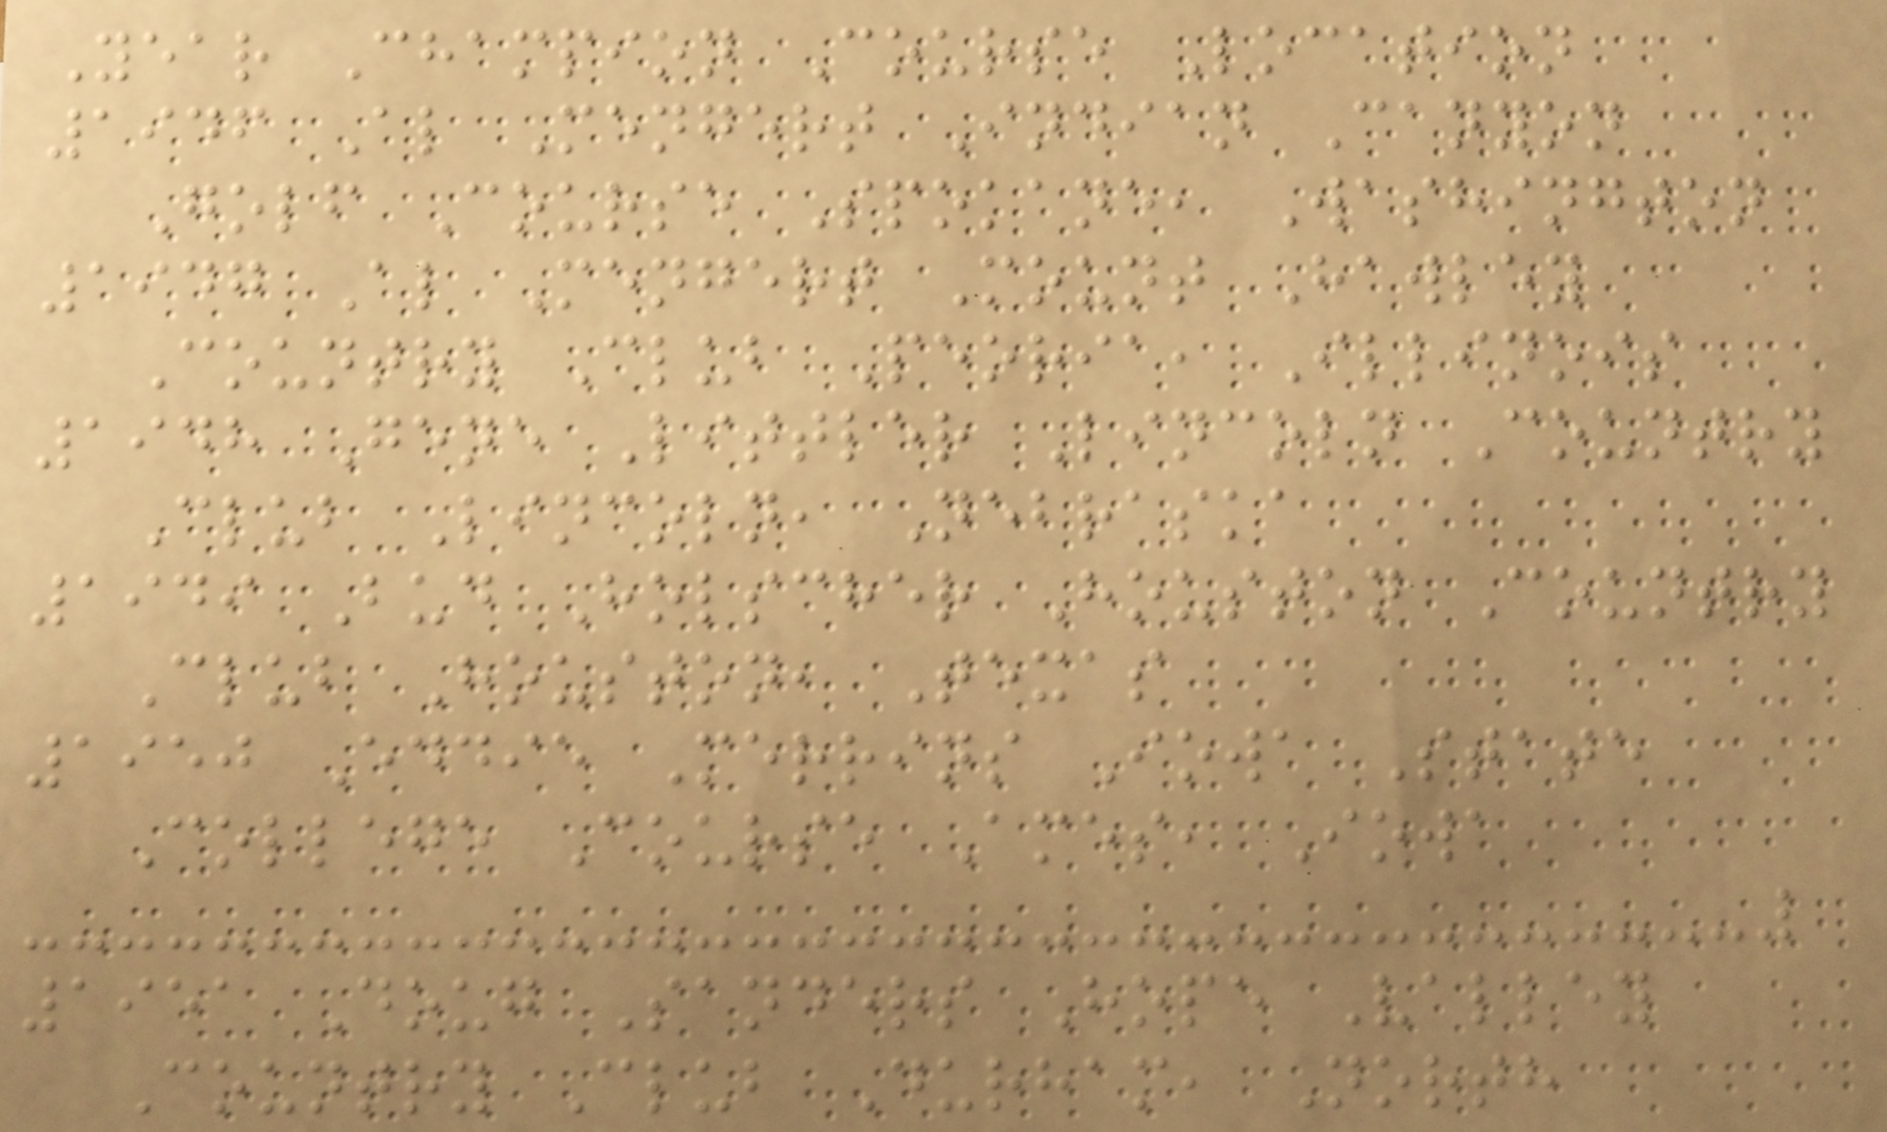Year Champion Course Location
1946 Al Mengert Indian Canyon
Golf Course Spokane, Washington
1947 Al Mengert Mount Hawley
Country Club Peoria, Illinois
1948 Gene Littler Lincoln Country
Club Lincoln, Nebraska
1949 Bud Holscher Houston Country
Club Houston, Texas
1950 Eddie Merrins Iowa State
College Course Ames, Iowa
1951 Doug Sanders Hope Valley
Country Club Durham, North
